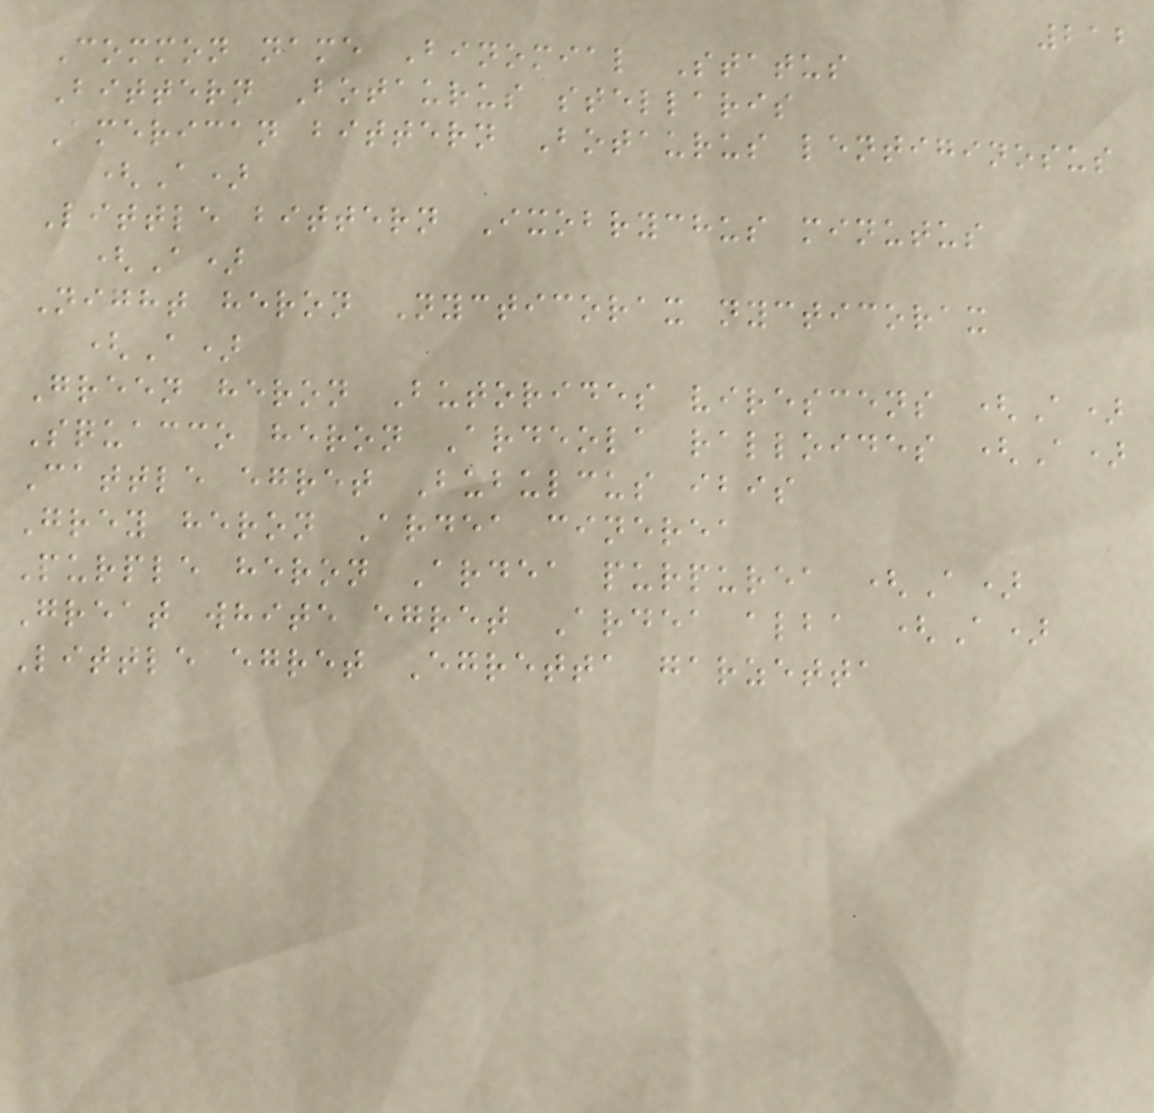212
Common name Binomial Status
Bittern Botaurus stellaris
American bittern Botaurus lentiginosus
(A)
Little bittern Ixobrychus minutus
(A)
Night heron Nycticorax nycticorax
(A)
Green heron Butorides virescens (A)
Squacco heron Ardeola ralloides (A)
Cattle egret Bubulcus ibis
Grey heron Ardea cinerea
Purple heron Ardea purpurea (A)
Great white egret Ardea alba (A)
Little egret Egretta garzetta
